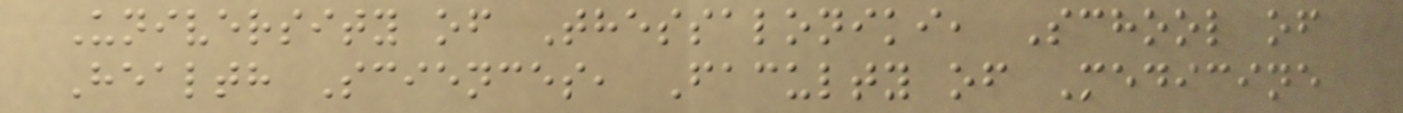University of Thessaloniki, School of
Health Sciences, Faculty of Medicine
